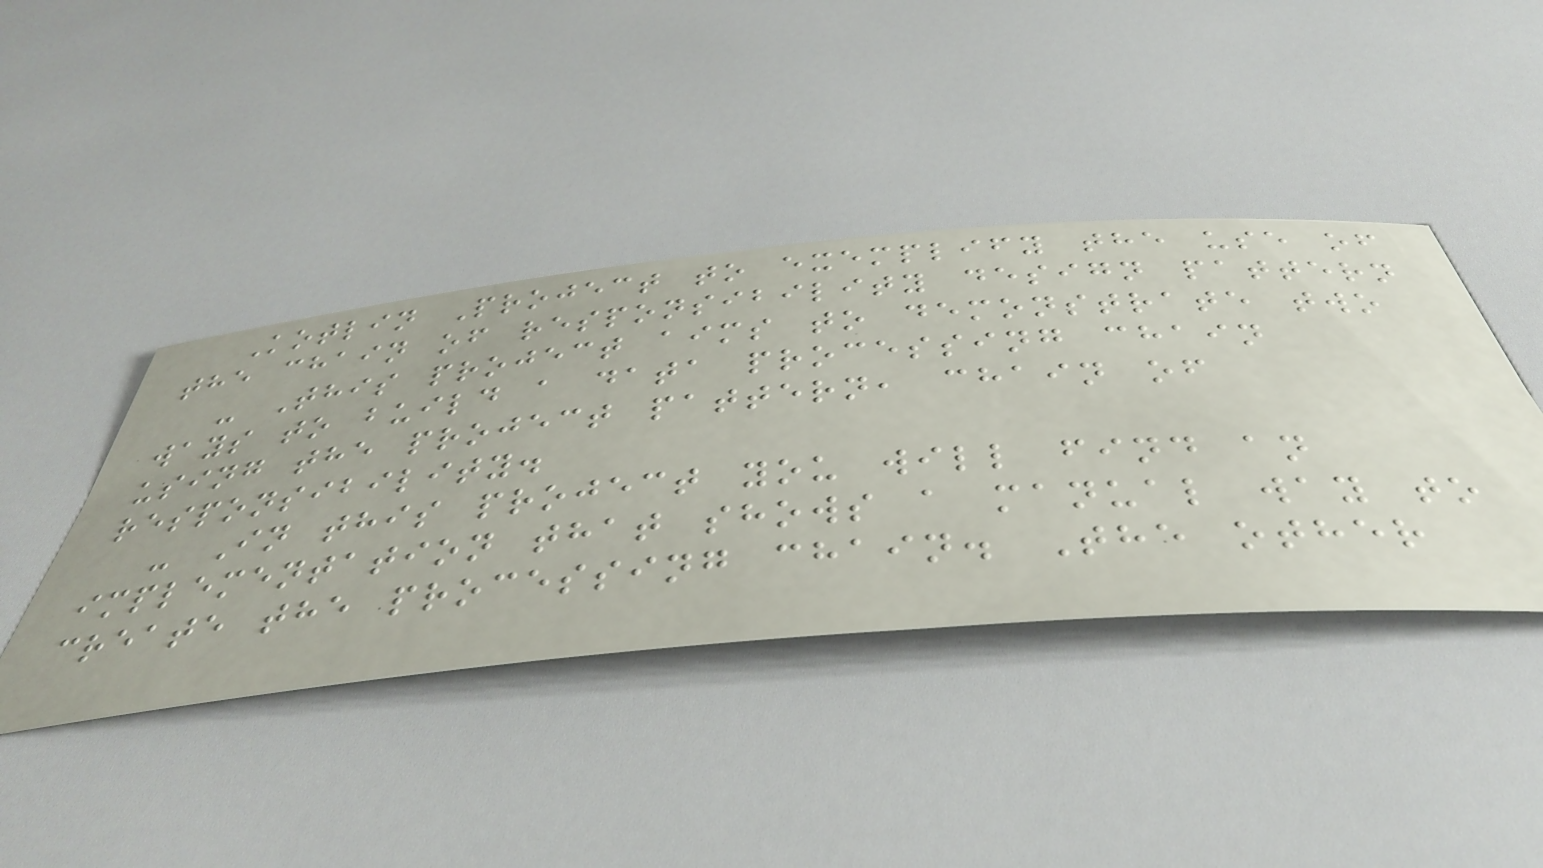Kotlin Project to exemplify the use of
the chain of responsibility design pattern
- This project aims to demonstrate two
ways to build a data processing chain
using the project pattern, chain of
responsibility.
- In this project you will find an
implementation that shows a manual way to
create the processing chain. The other
